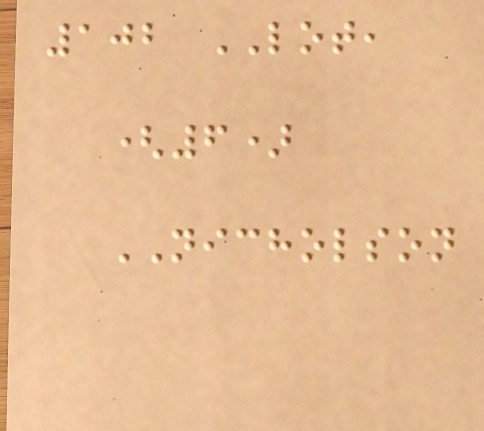102 LOT,
(6)
NICHOLSON
